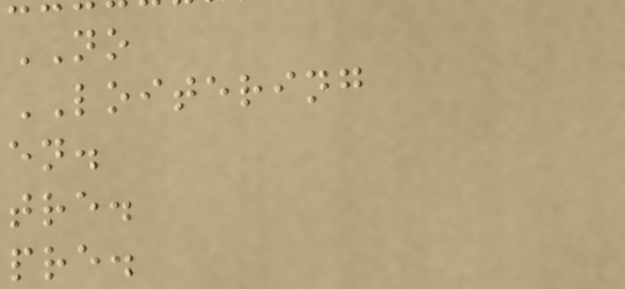NO
LOITERING
en.
tre.
pre.
